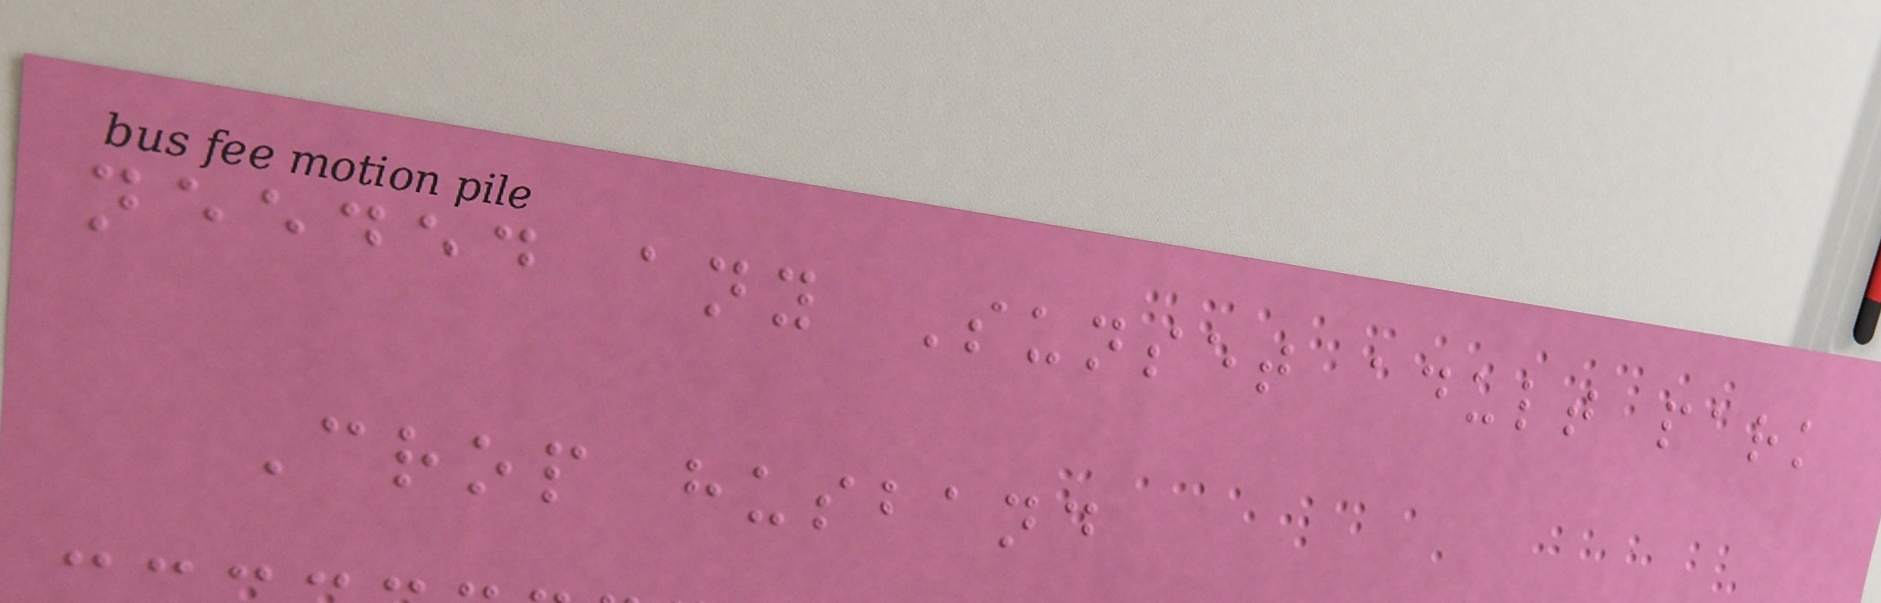needed any Sunset adult park
Crop husband
